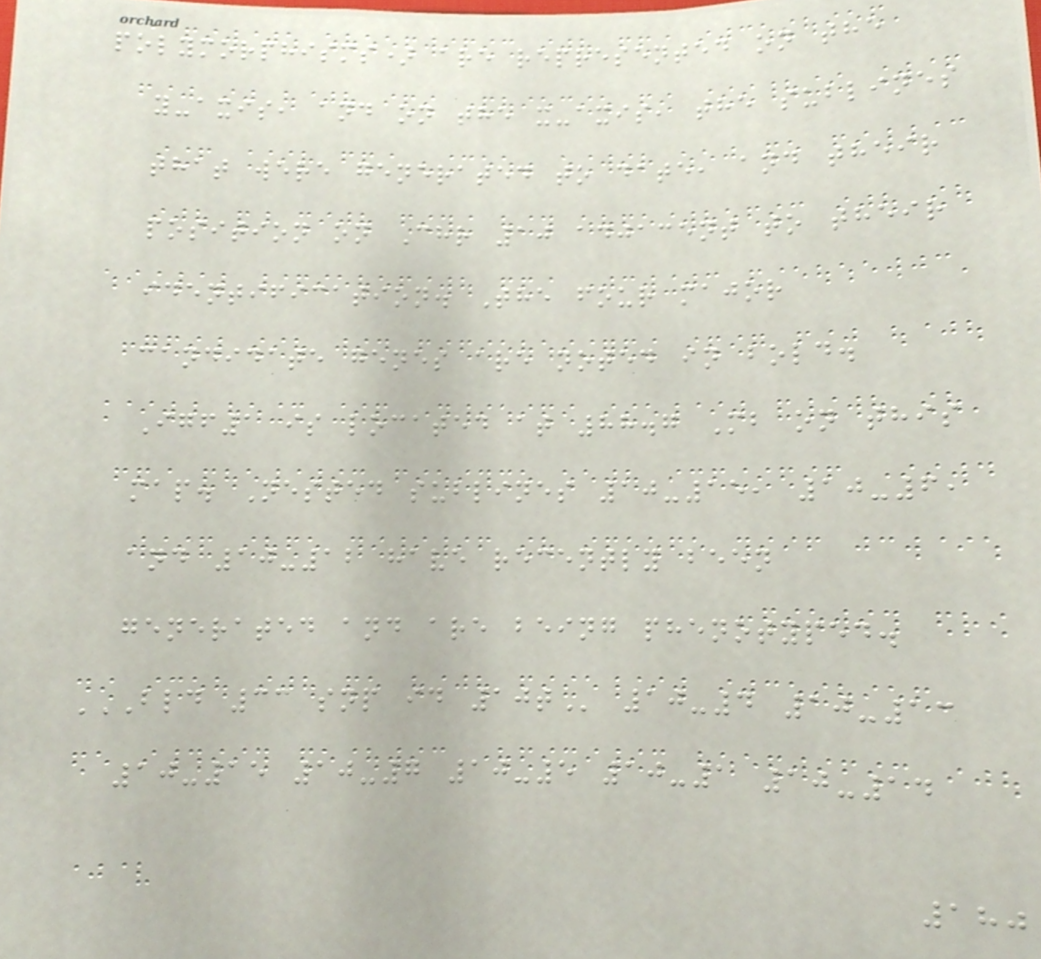polymorphisms) are represented on the
y-axis, and on the x-axis, the sublines
that were generated to date, and their
position on Chr 10 adjacent to their
identification. The four major
candidate genes are noted in bold.
Igf1 is located at 88.7 Mb on this
map. Nested sublines 10-15, 10-6,
and 10-12 have recently been
generated and are being phenotyped.
BLD 33 SNP ID 10T 10-4 10-13
10-15 10-7 10-5 10-1 10-14
180
